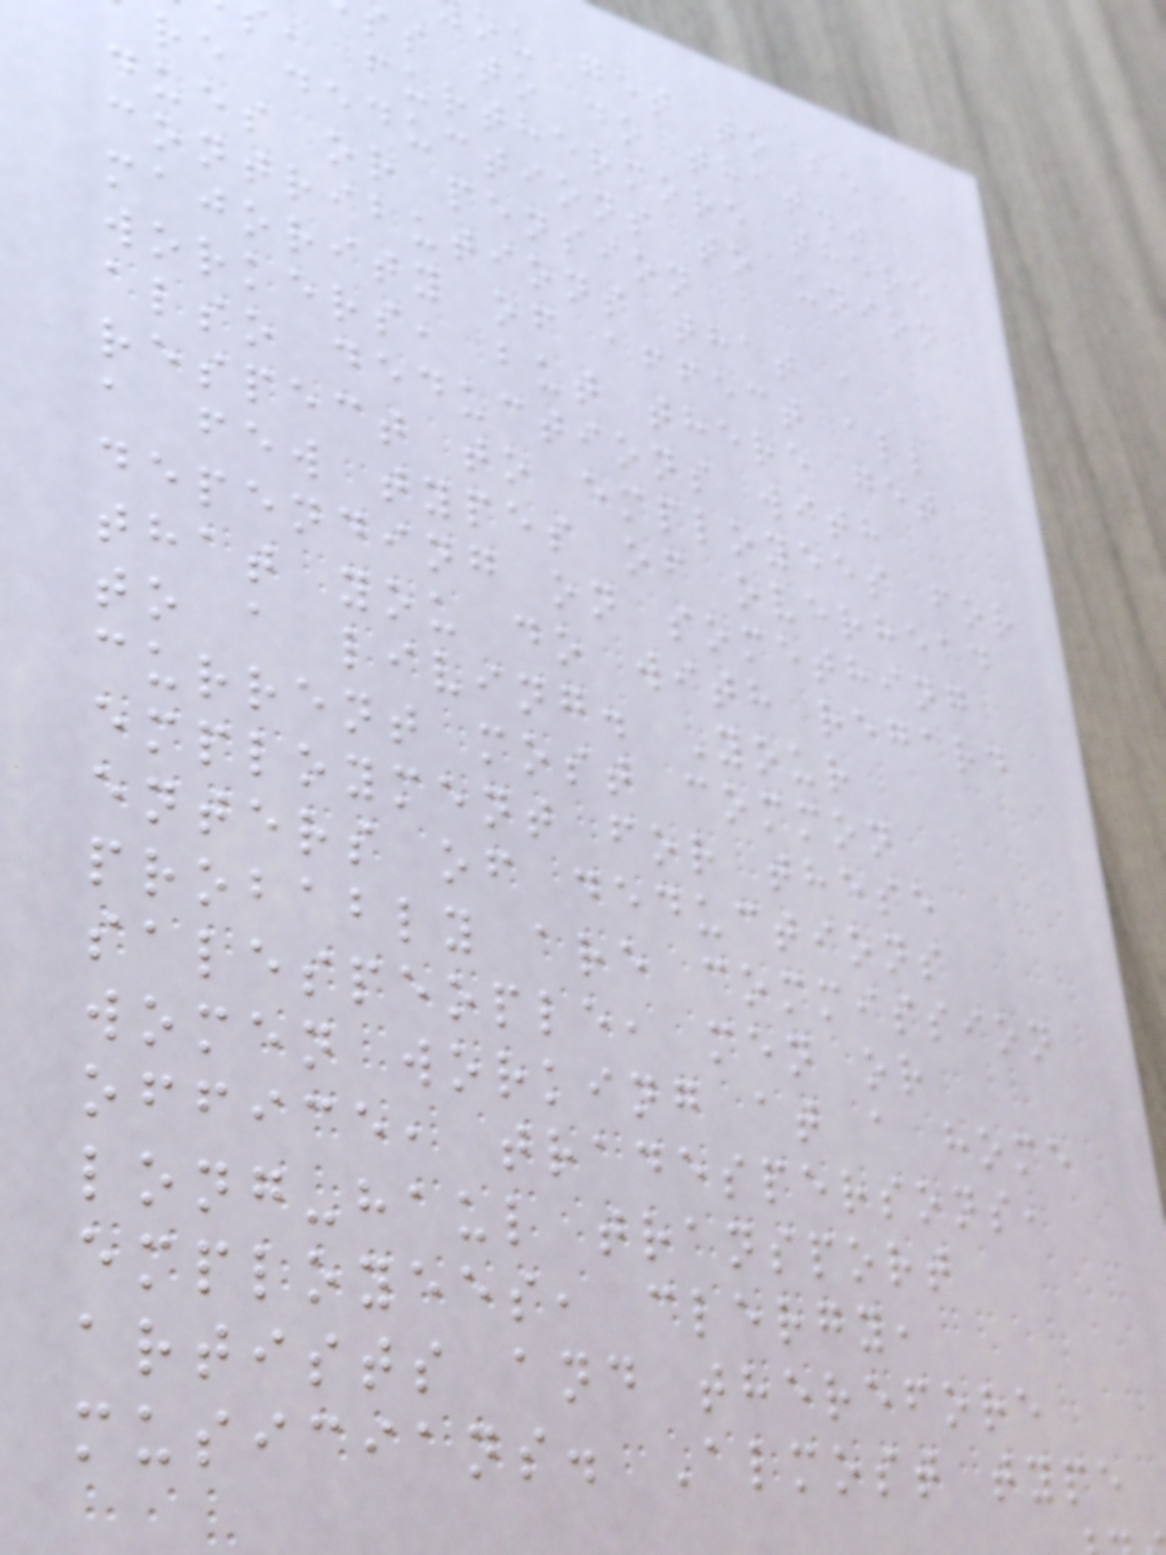ou get to be a
ss to do that."
, furthermore there
re deductions to union
dues or pension
contributions that a
majority of affect all
workers, but there get
also deductions with
respect to employees for
a few types of overhead
depending on something
that you do with regard
to a living. Your
current most common
employment for these
enters of deductions
probably are commission
salespeople, men or
women working at a home
office, tradespersons,
long-haul transport
employees, clergy,
artists and therefore
musicians. Almost type
